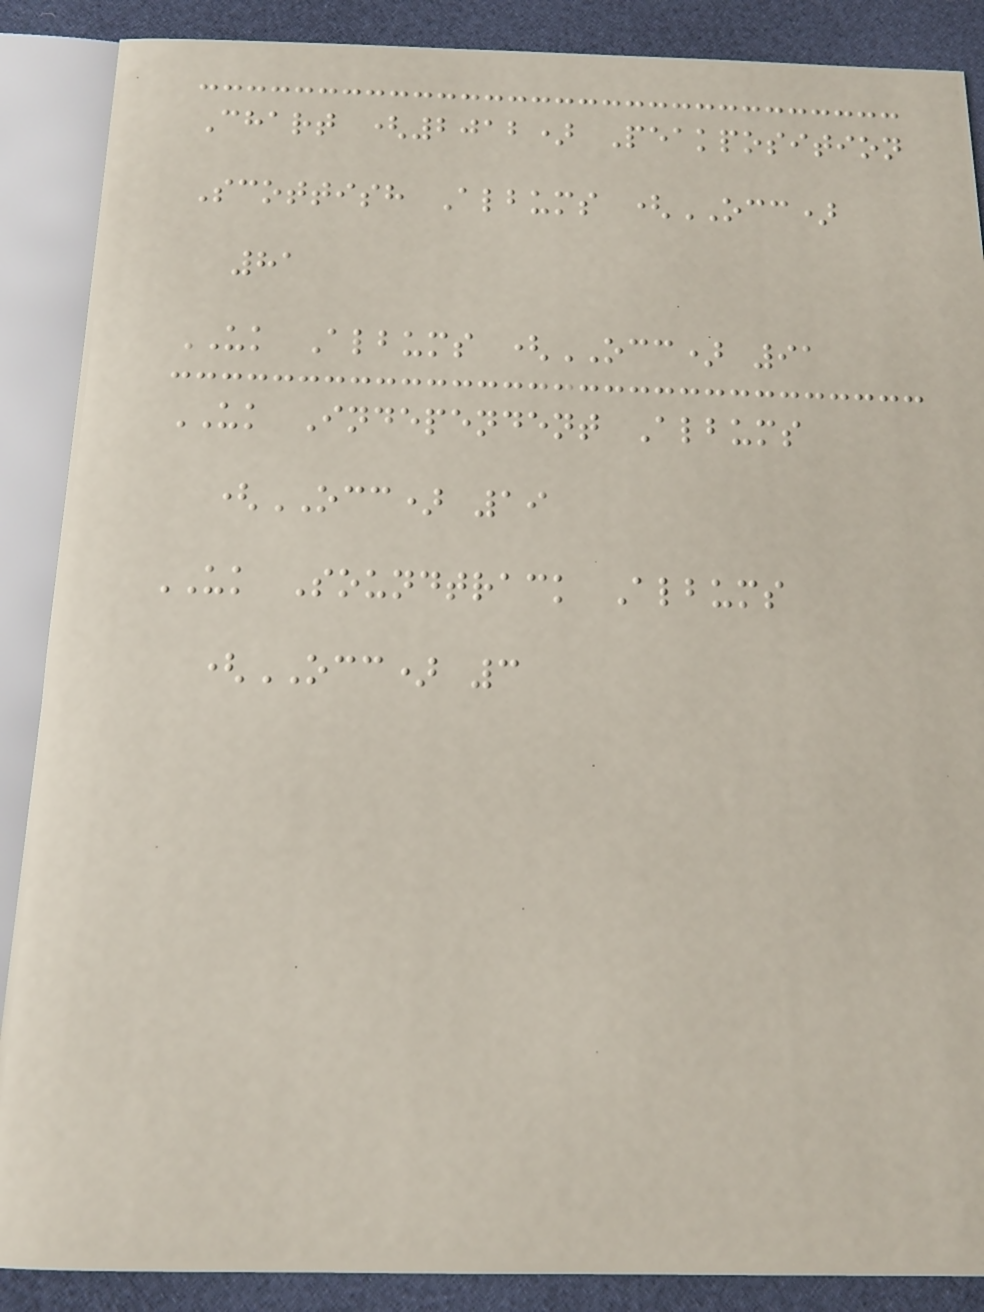Chart (2012) Peakposition
Scottish Albums (OCC)
81
UK Albums (OCC) 91
UK Independent Albums
(OCC) 19
UK Soundtrack Albums
(OCC) 3
